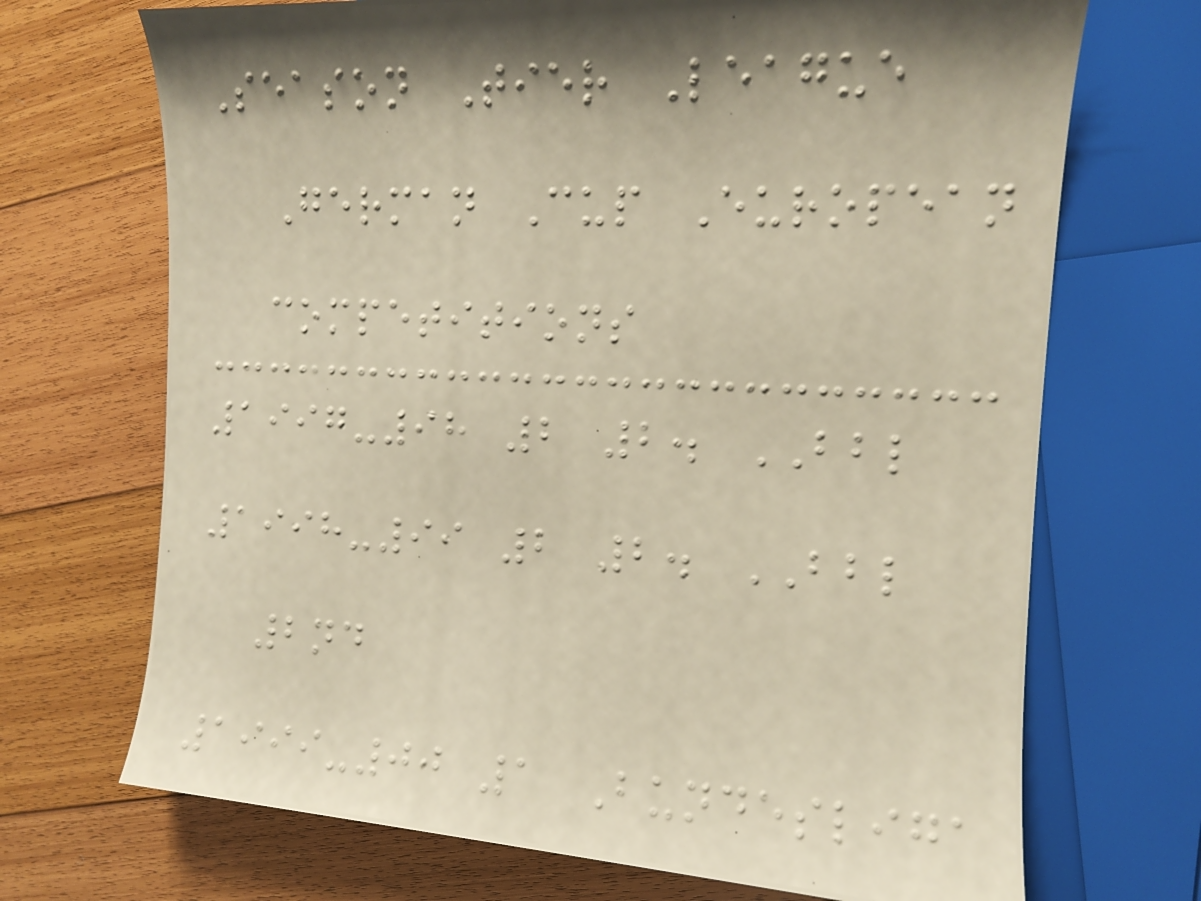Season Tier League
German Cup European
competitions
1997-98 2 2. BBL
1998-99 2 2. BBL
2nd
1999-00 1 Bundesliga
